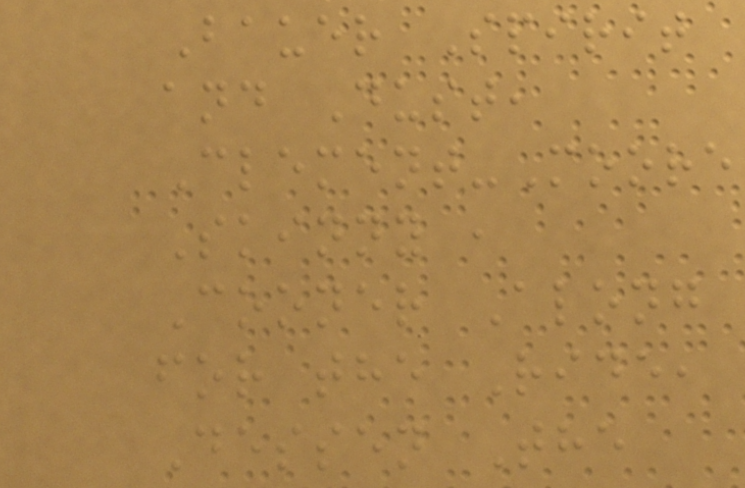Bauer Spirit
and Dust,
Clement-Moore
Skinny ,
Cooner Along
for the Ride,
Dessen The
